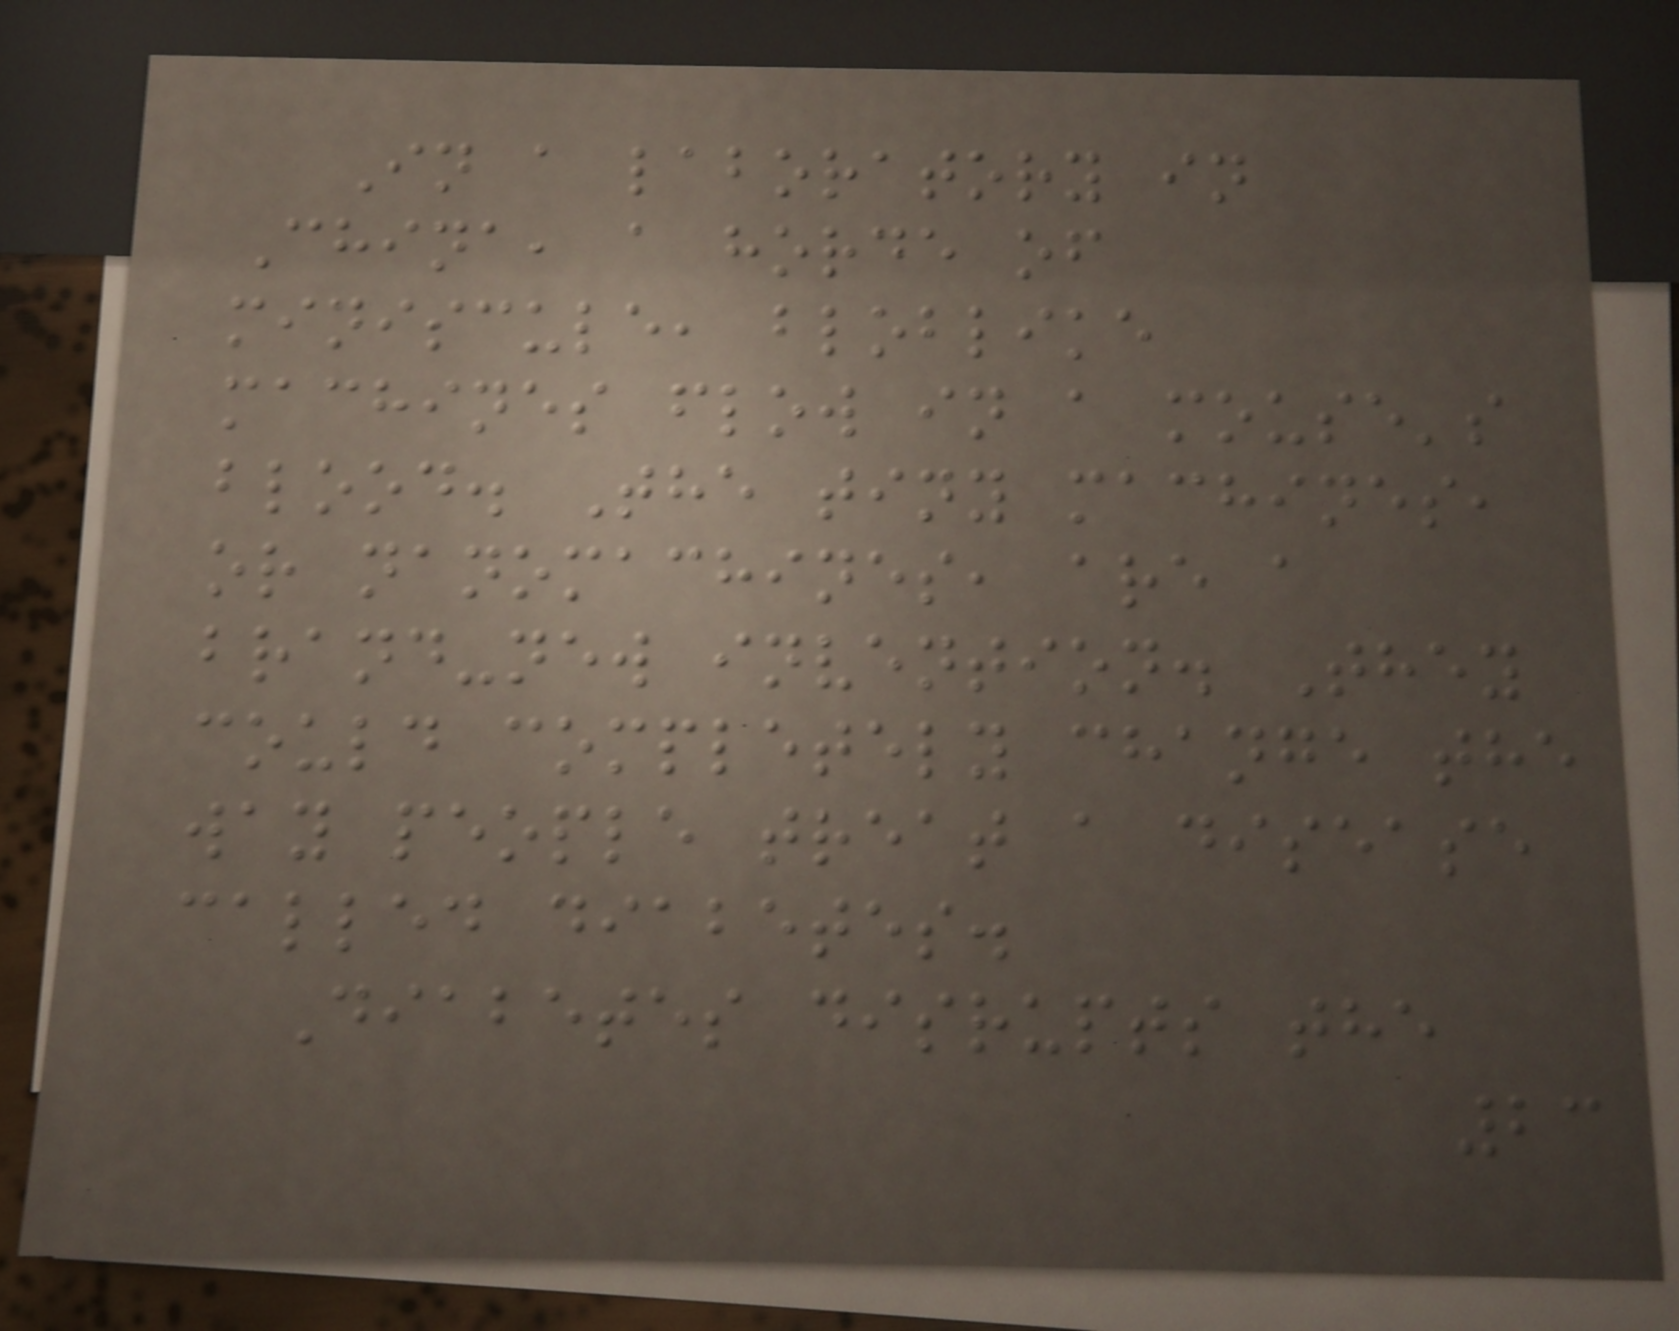In a laboratory in
China, a horde of
miniscule, bloblike
machines flow in a mouse's
blood. The tiny machines,
or nanomachines, are a
brand-new invention. They
could completely change the
way people treat a disease
called diabetes.
Diabetes disrupts the
23
